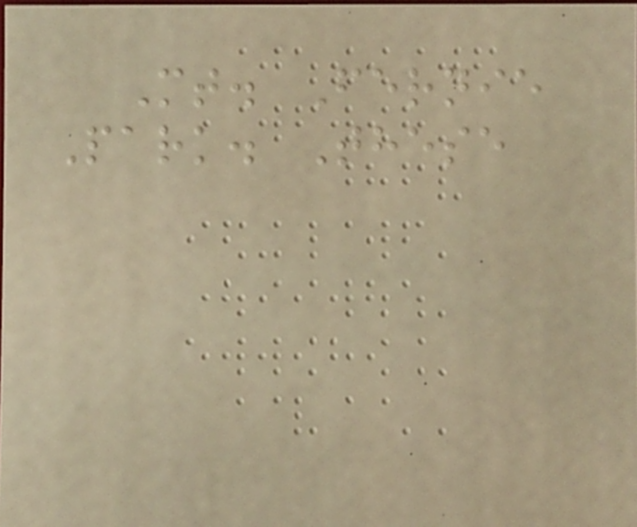Mt. Fernie
Park. These
